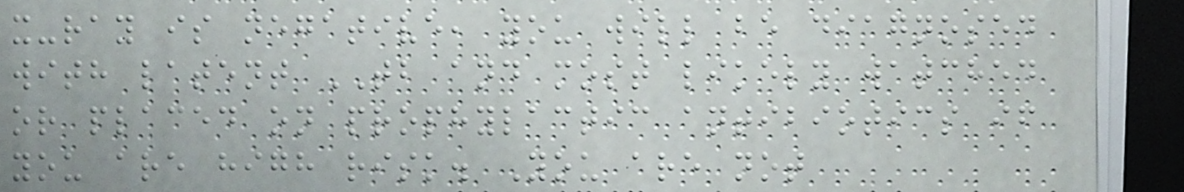x-ray is negative, you will be diagnosed
with latent TB and most likely watched
or placed on prophylactic antibiotics if
you are high risk. You are not
